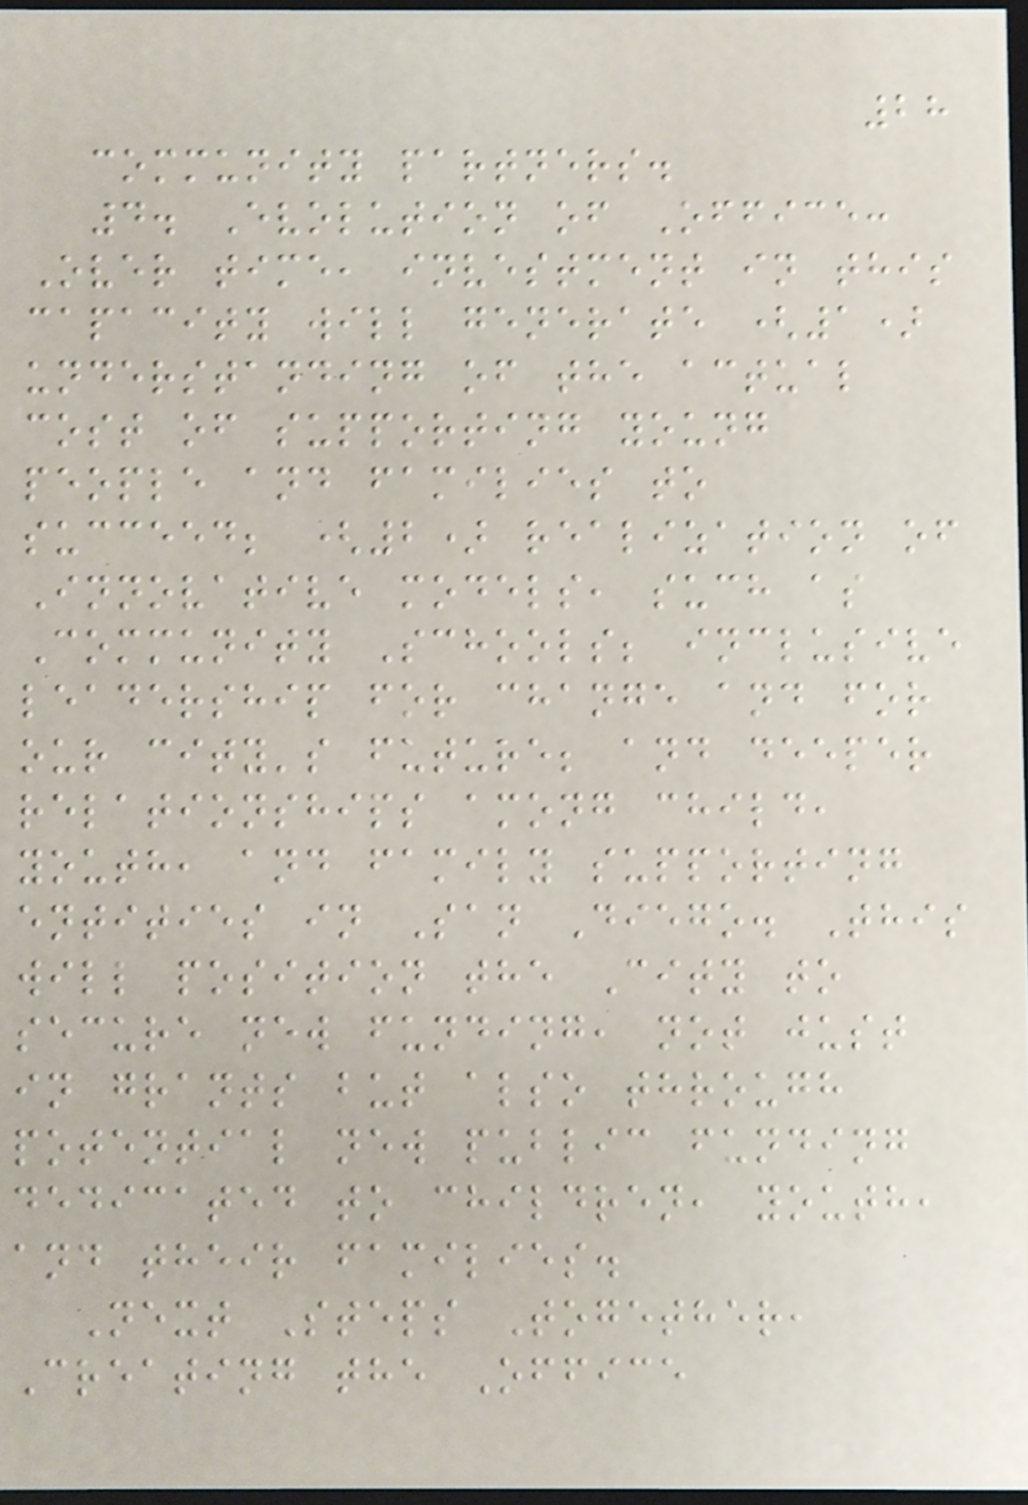28
community partners.
4. Evolution of Office:
Over time, investment in this
capacity will generate (1)
understanding of the actual
cost of supporting young
people and families to
succeed; (2) realization of
Innovative models, such as
Community Schools; inclusive
leadership for change and for
our city's future; and deeper
relationships among child,
youth, and family supporting
entities in San Diego. This
will position the City to
secure new funding, not just
in grants but also through
potential new public funding
dedicated to children, youth,
and their families.
Next Steps Together,
Creating the Office
